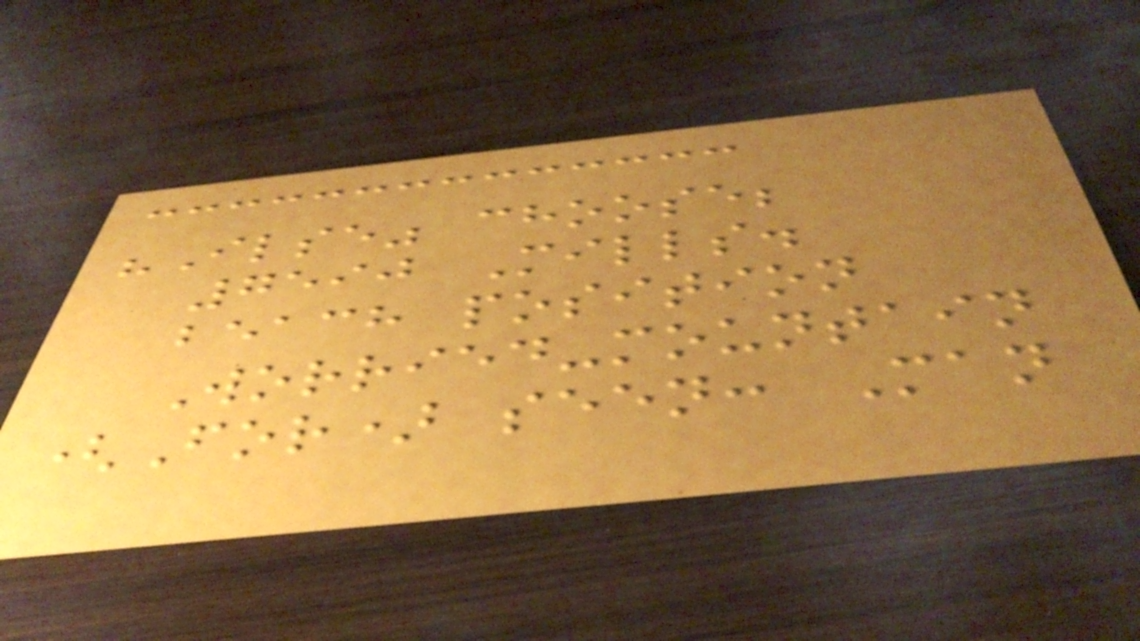"Ilse" choose;
7590 Mills.
beach position
Worried-mountain
(For) seen: Man
